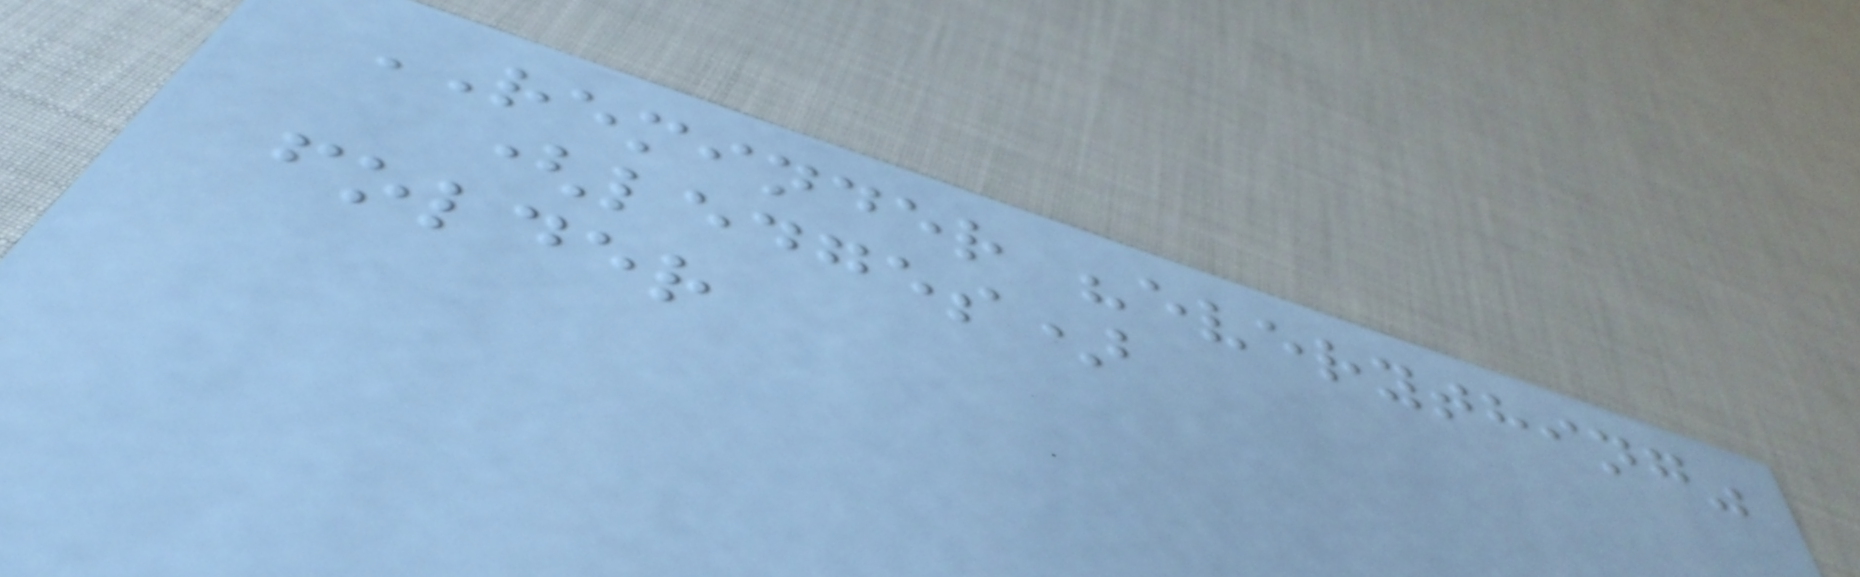REMINDER "everything"
(ledges)
folder
